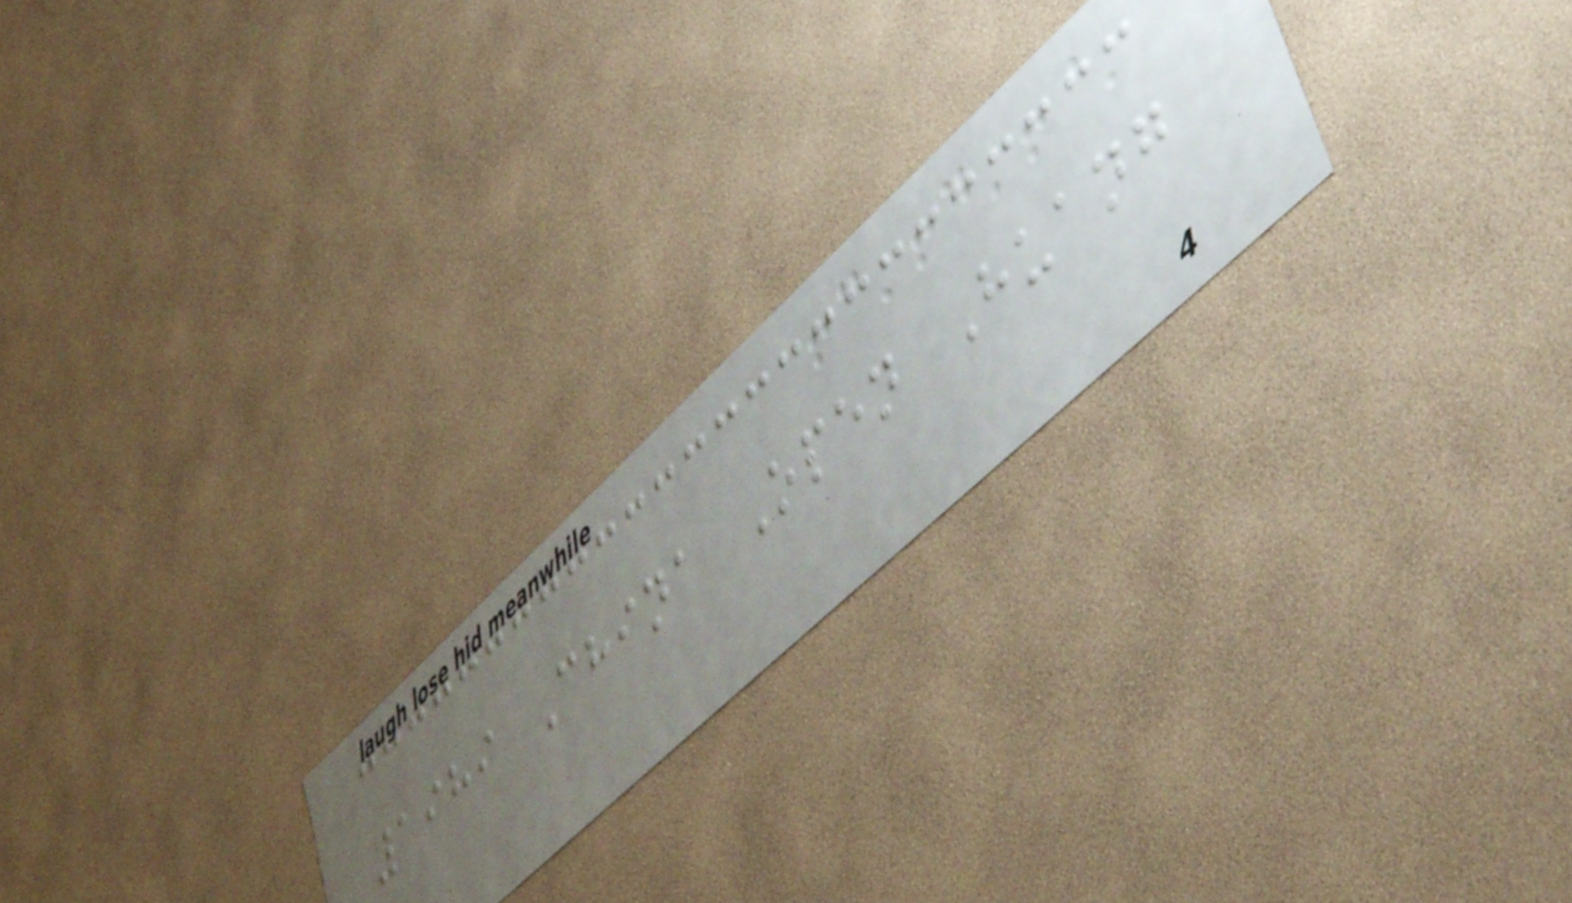1989 China Open Huang
